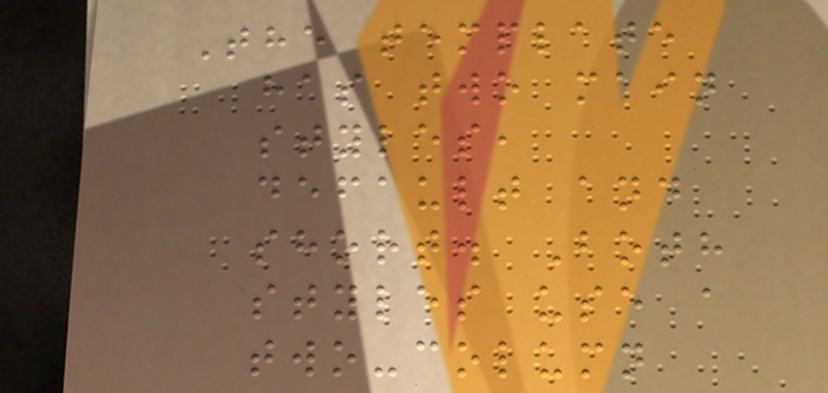The template
has two main
styles,
default and
short. Both
styles use a
two-column
